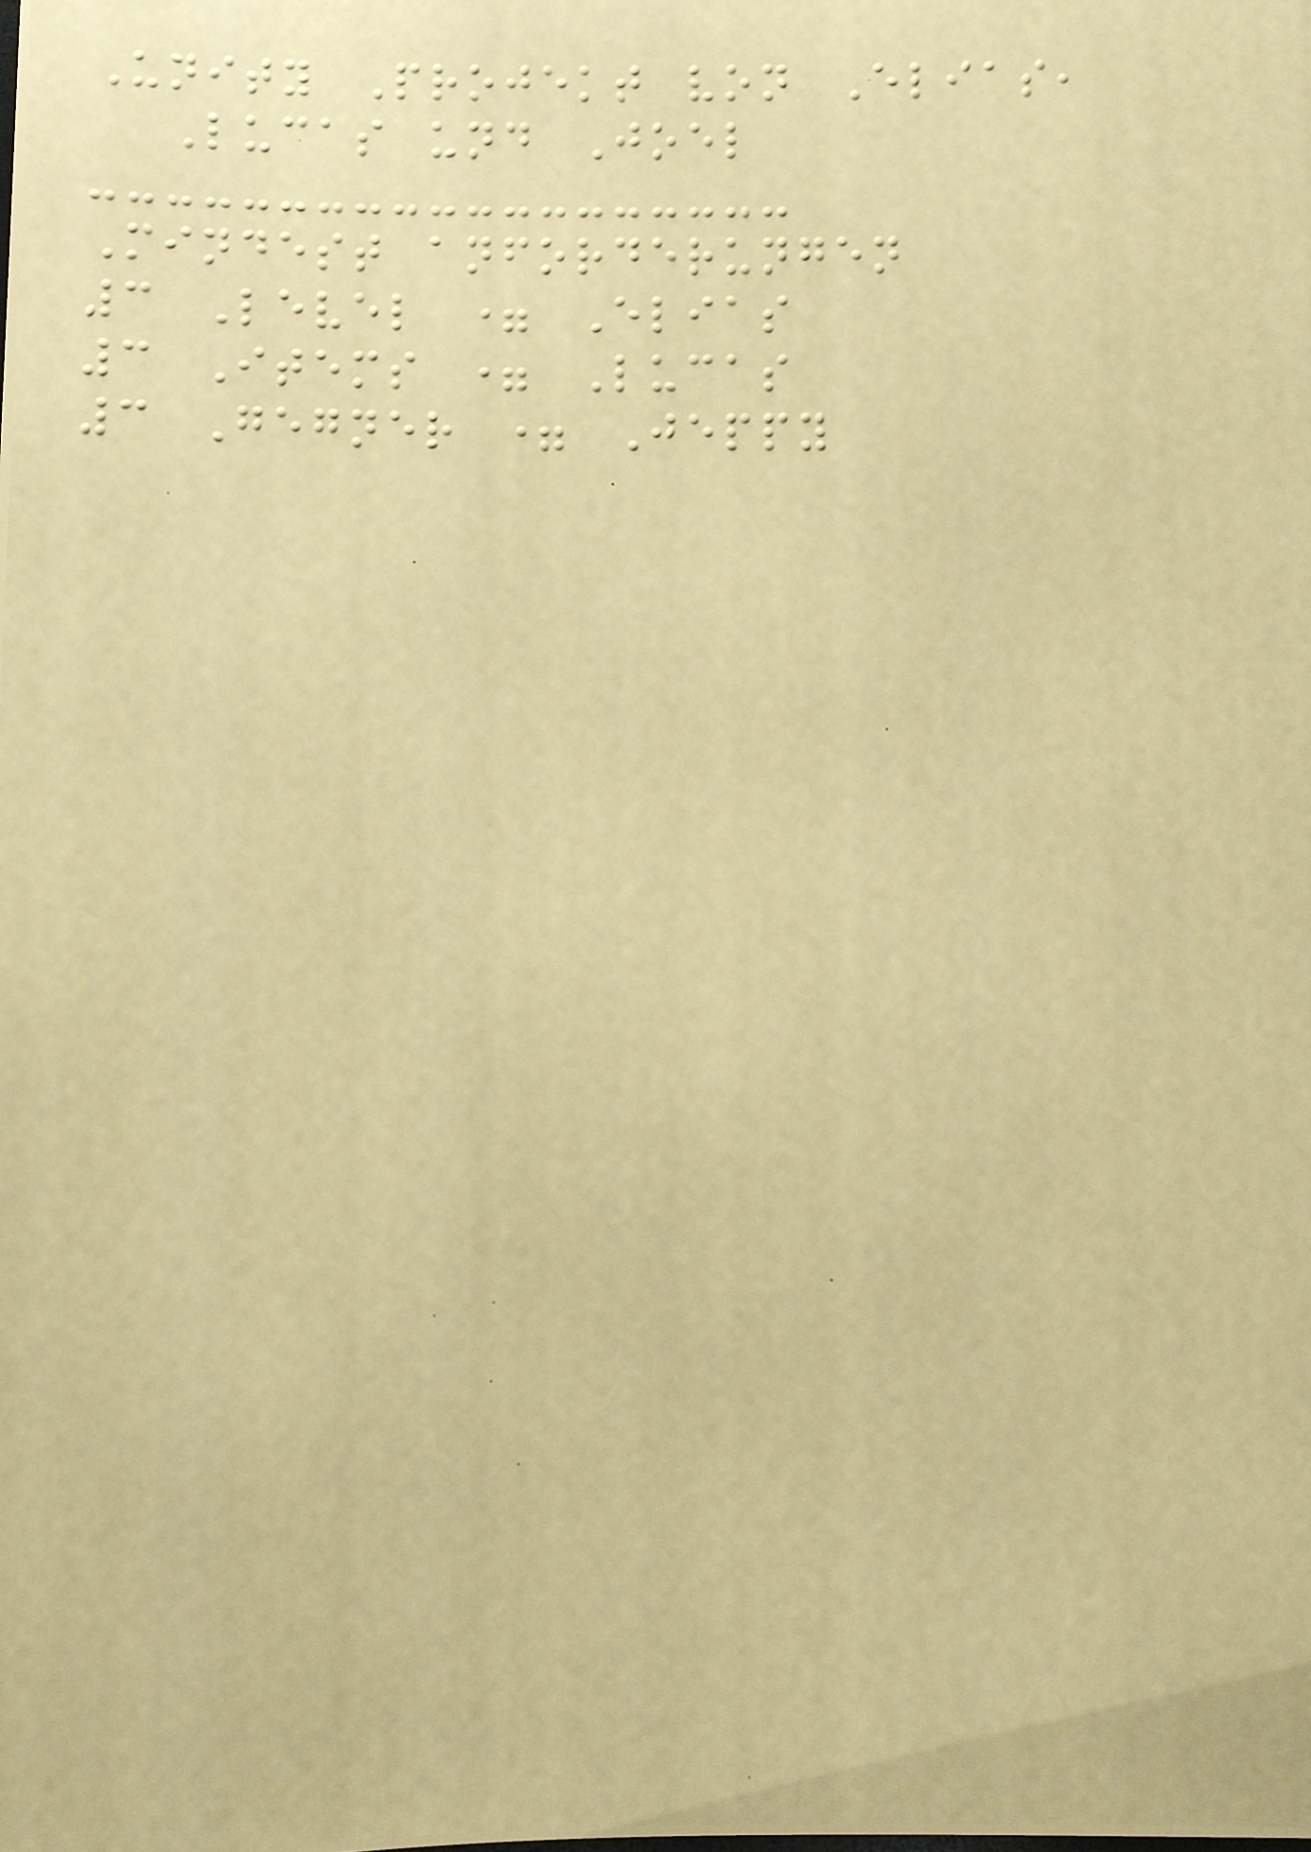Unity Projekt von Elias,
Lucas und Joel
Mindest anforderungen
3 Level = Elias
3 Items = Lucas
3 Gegner = Jeppy
